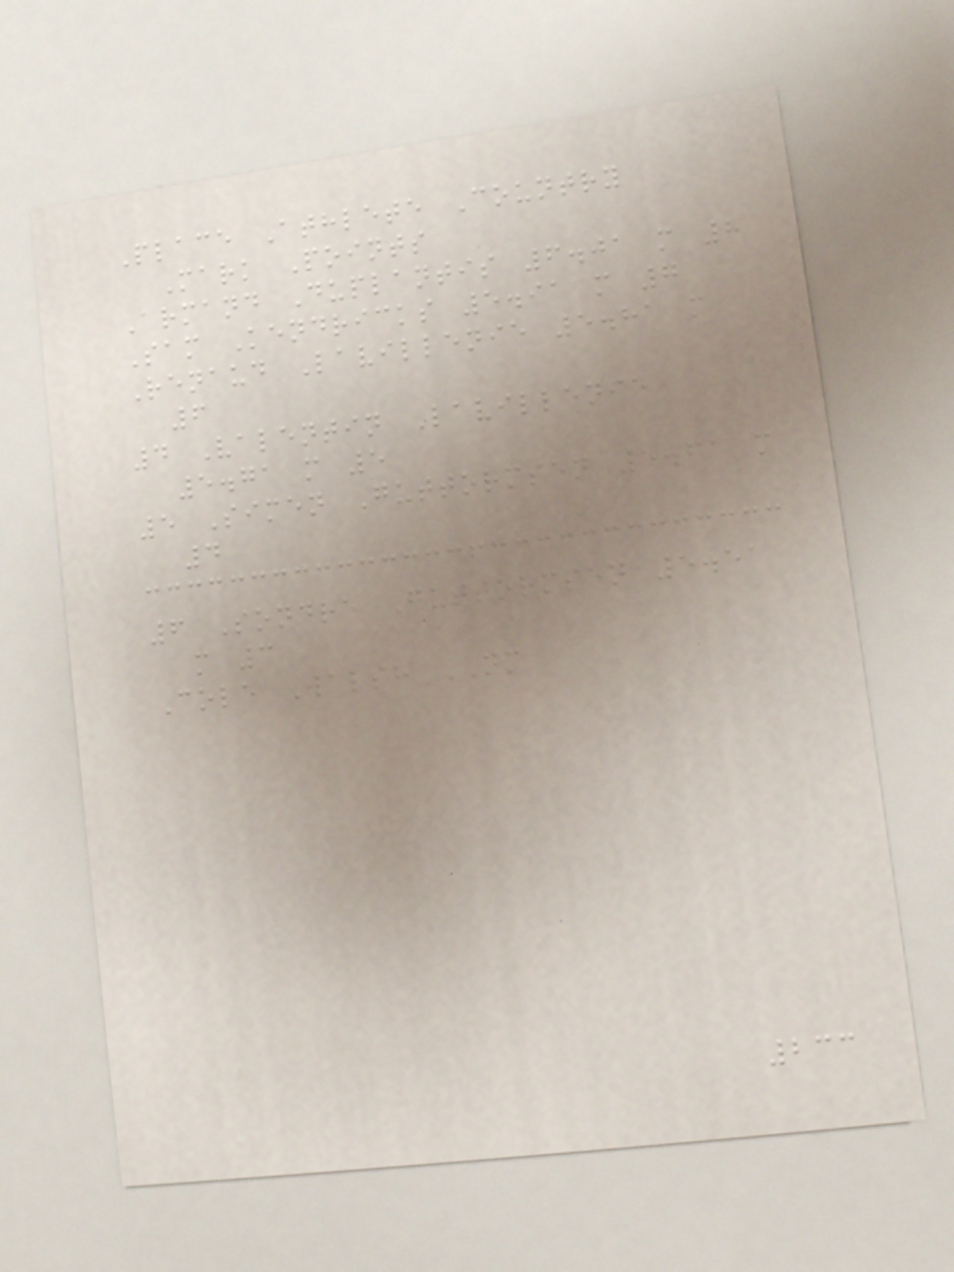Place Athlete Country
Mark Points
Armand Duplantis 6.01 m 8
Sam Kendricks 5.91 m 7
Renaud Lavillenie 5.81 m
6
4 Valentin Lavillenie
5.71 m 5
5 Simen Guttormsen 5.61 m
4
6 Sondre Guttormsen 5.51
m 3
Cole Walsh NM
233
